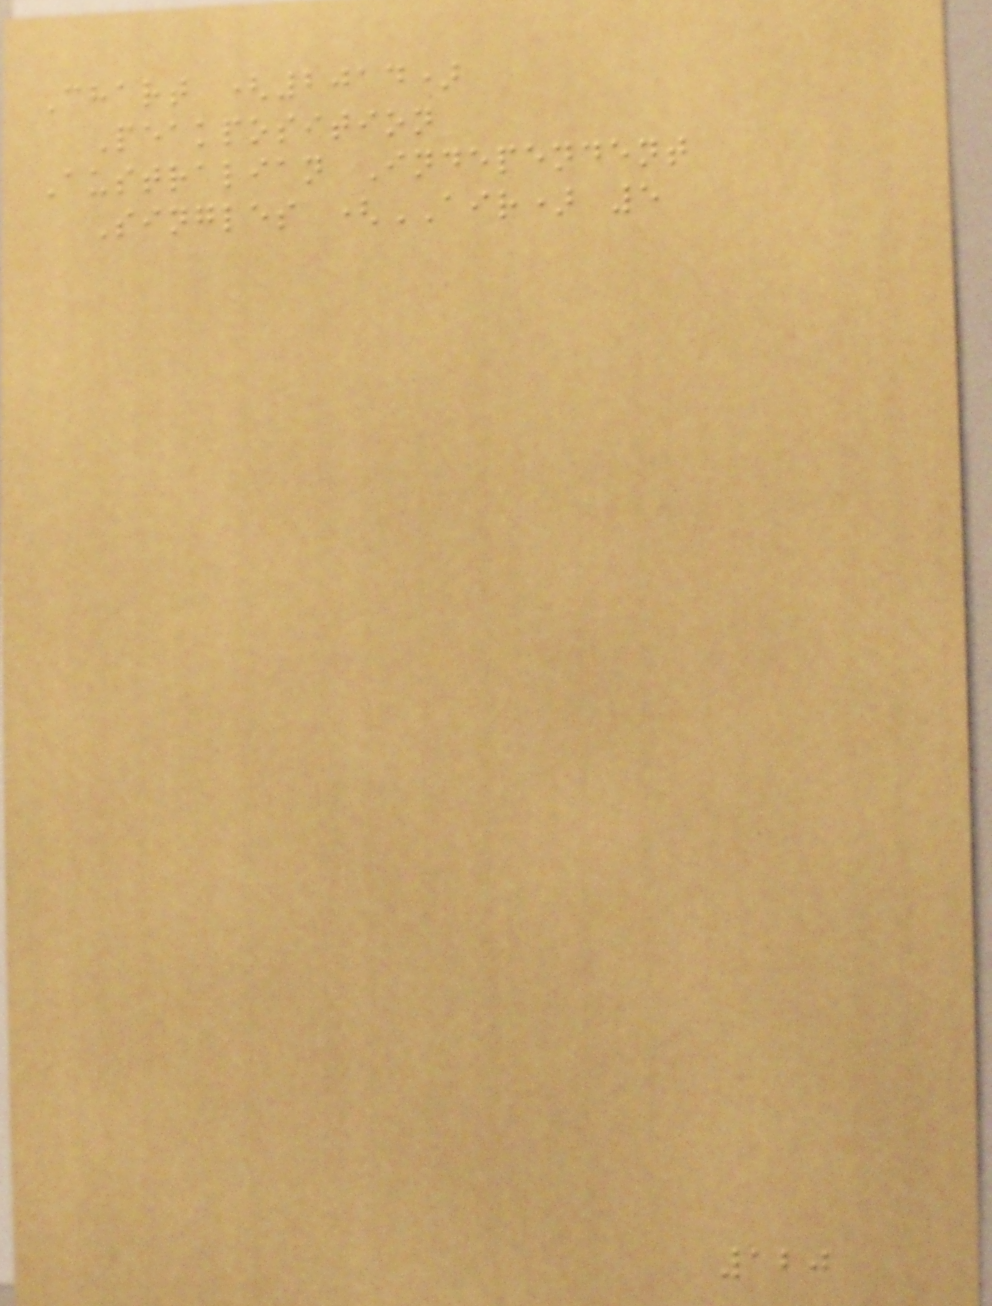Chart (2014)
Peakposition
Australian Independent
Singles (AIR) 5
120
